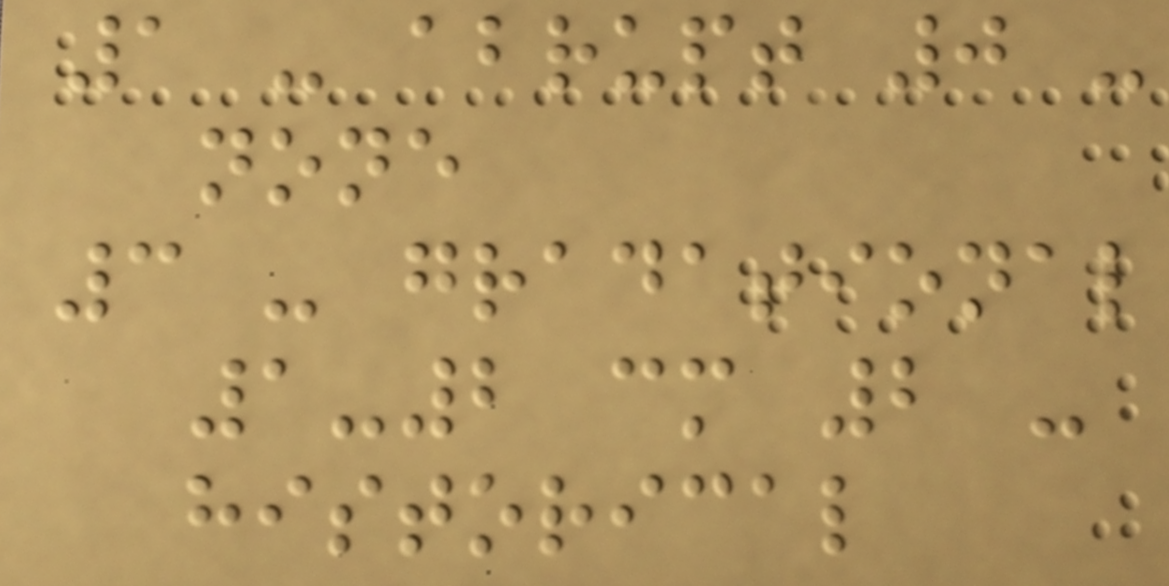1 - abrupt 0 -
none
3 - gradational
1-2 cm 2 -
historical
